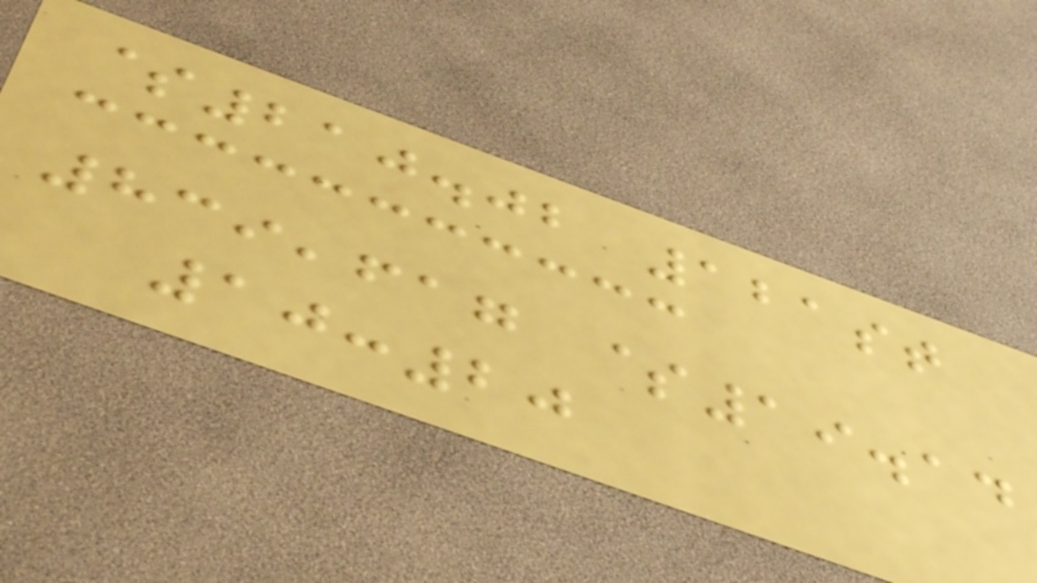$210.02 121st
839,617 $19.14
10:20
